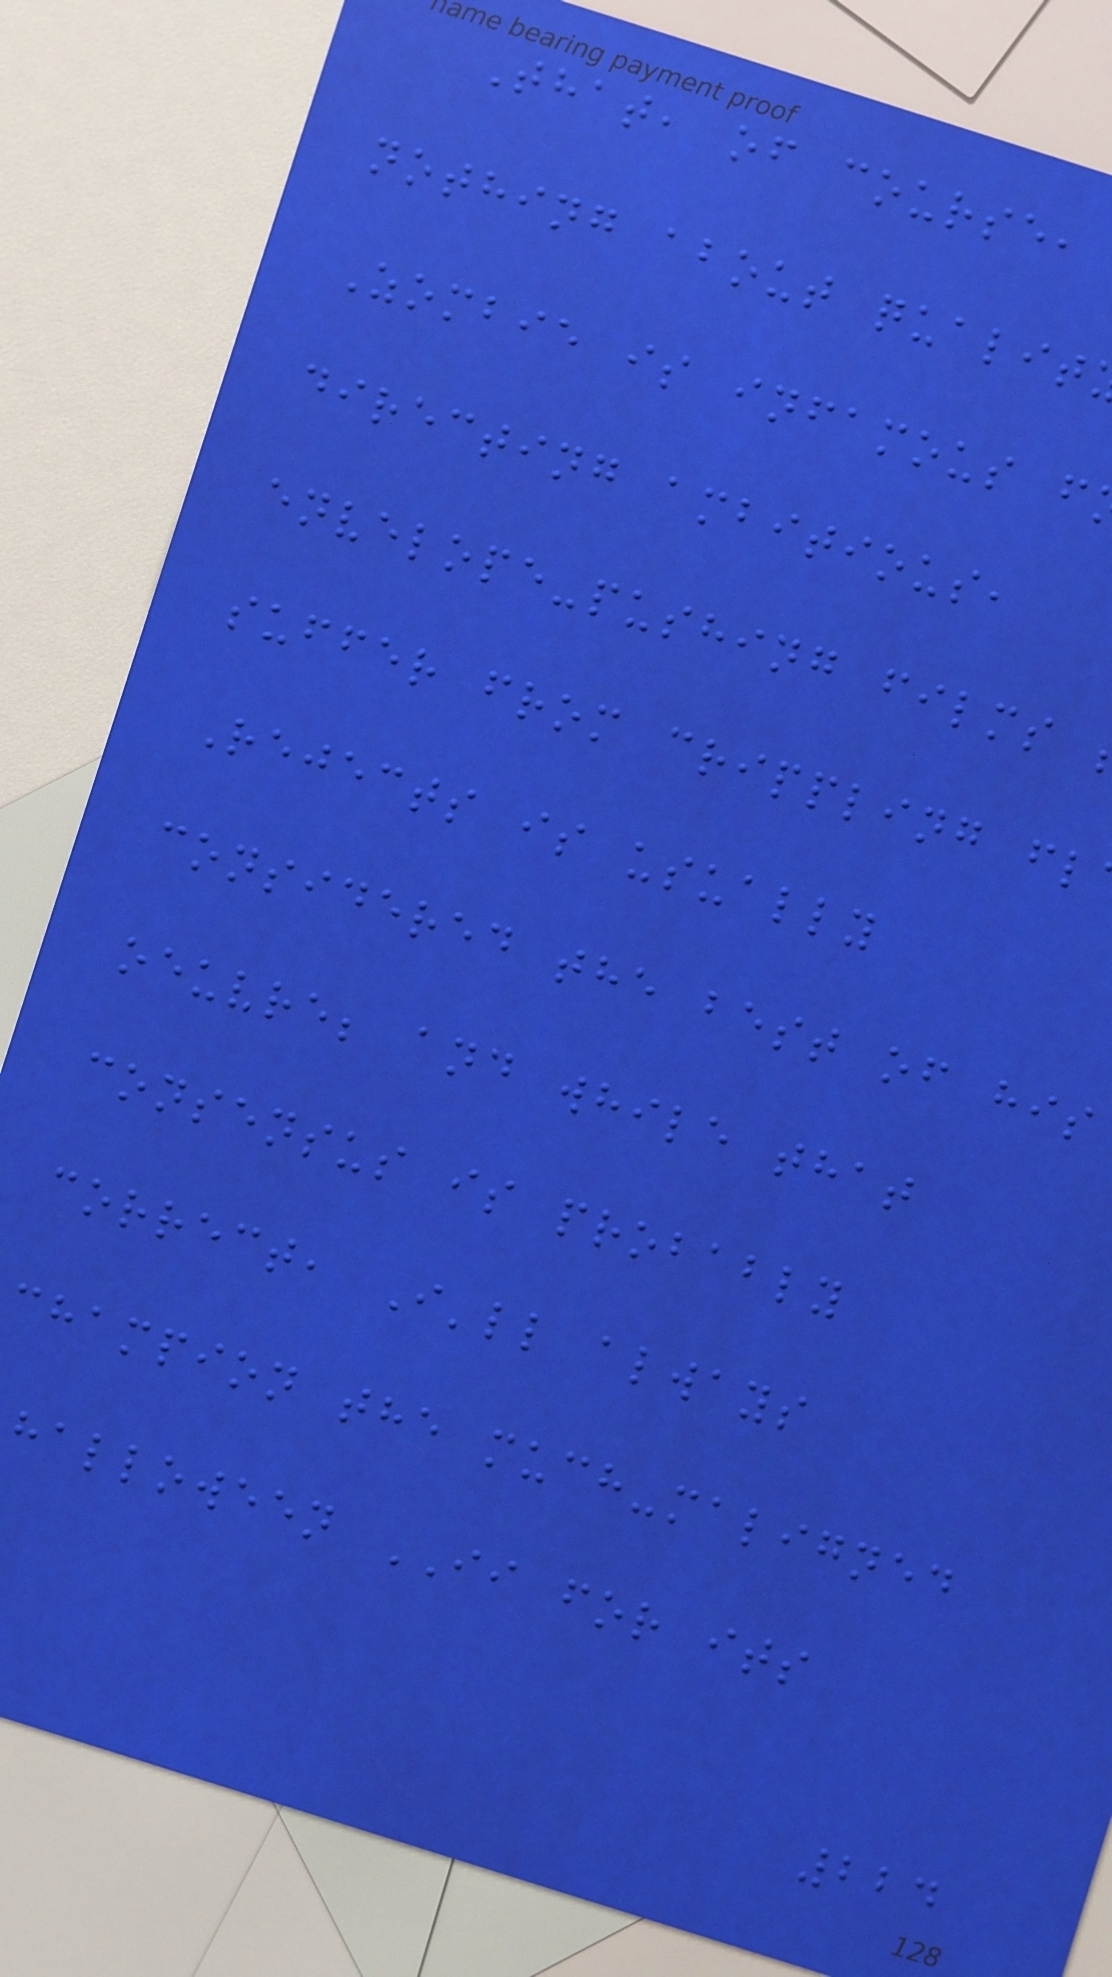That, of course,
nothing about qualit
Zombie is infamous f
directing ambitious,
envelope-pushing films
suffer from crippling fl
Rejects is usually
considered the best of his
oeuvre; and while that
consensus is probably
correct, I'll always
champion the much-maligned
halloween II for its
224
